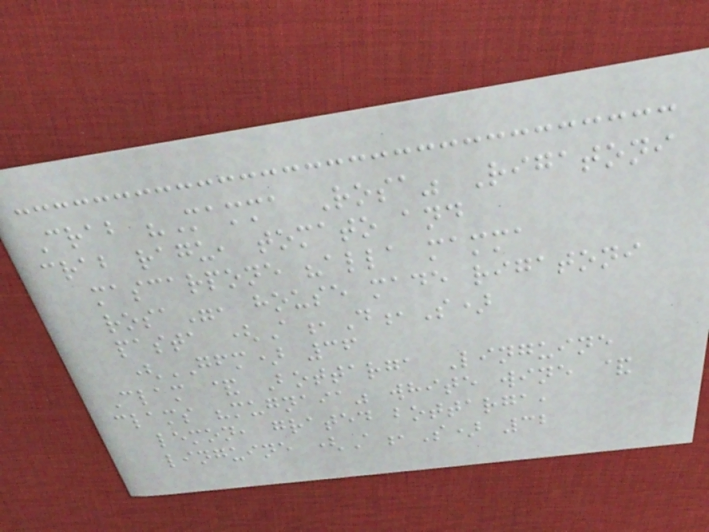Crab "Mamma Rosa" Rigatoni
crab ragu, tomato and
mascarpone "alla mamma
rosa", house made rigatoni
pasta (A,D,S)
(GFM) 36
Clam & Bottarga Linguine
clams "mugnaia" white wine &
lemon, grated bottarga,
linguine (A,S) 32
